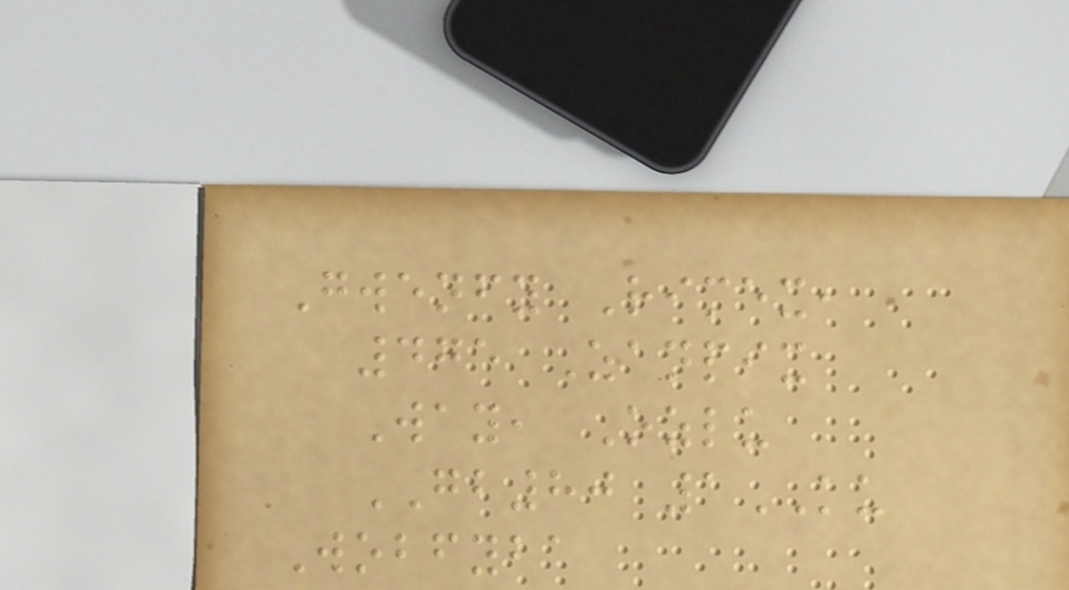Gwenfy Rimex,
475 Zanpix
Way, Ozlu
GB80 1KU
Wobfyba
